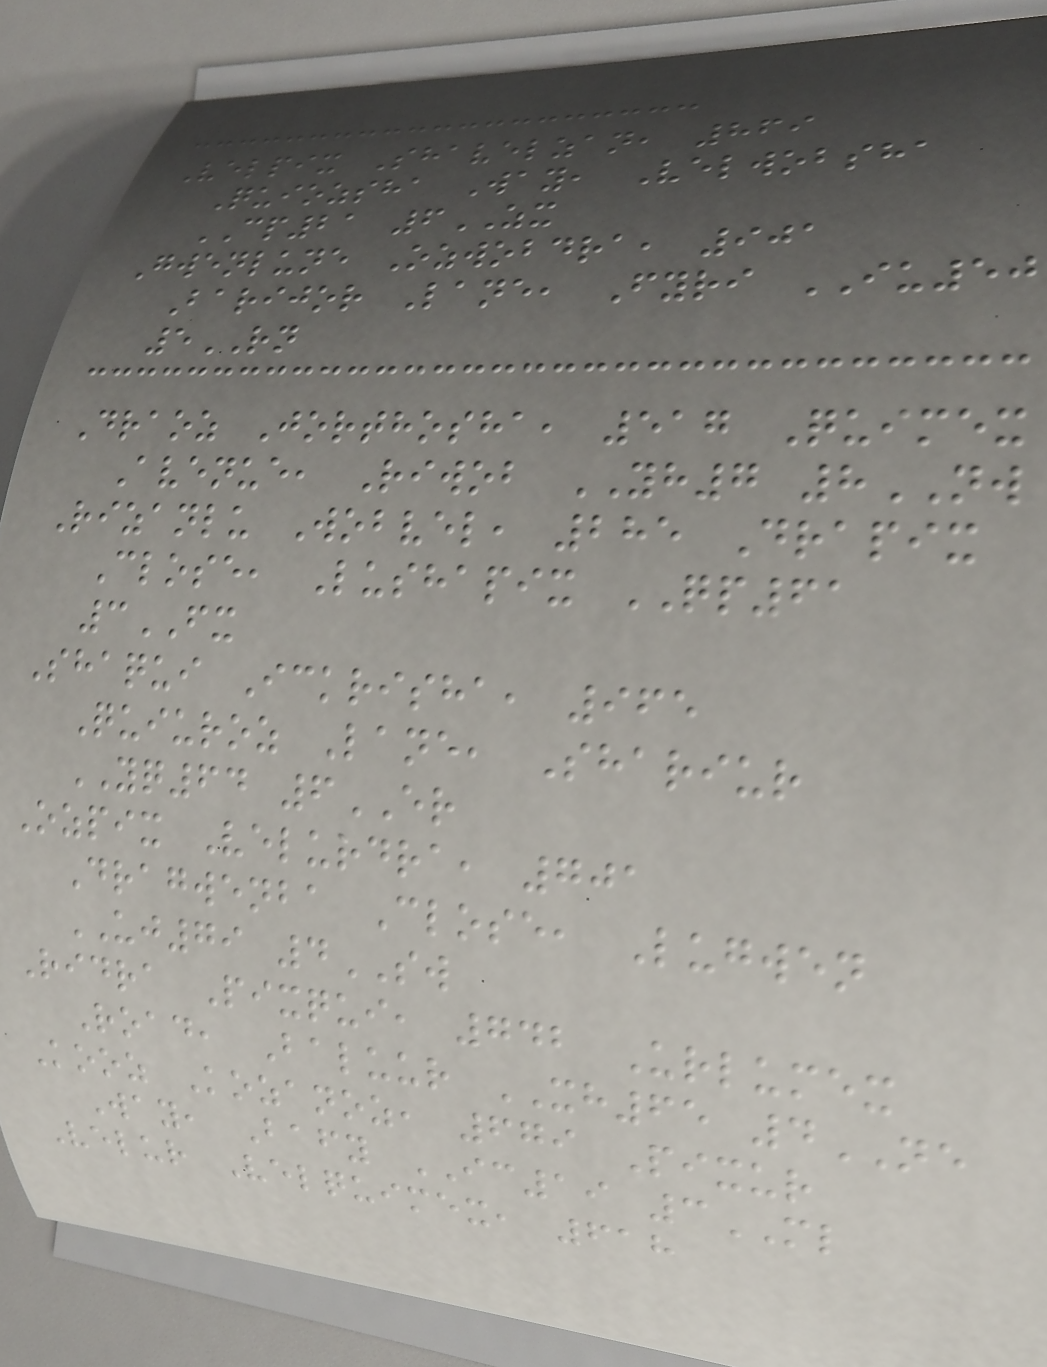Velpix Shavelzan, 869
Quiozsha Way, Velwobsha
CP21 6ZX
Gwenlune Ozwobdra, 901
Barijor Lane, Fyri IU50
5RN
Draoz Jorthosha, 517 Quimex
Avenue, Riwob YH7 8NW
Rizanlu Wobvel, 285 Drapix
Close, Lushapix QP61
3FX
Shaqui Ickrisha, 965
Quiuroz Lane, Shariur
YQ64 6ER
Ozpix Velurdra, 701
Dragwenba Close, Lugwen
UJ79 4SW
Ridra Pixqui, 742 Urlumex
Road, Baluur XH65 4NE
Kooz Kozanoz, 679 Pixur
Way, Bafy IC19 3ML
Velur Velquimex, 618
